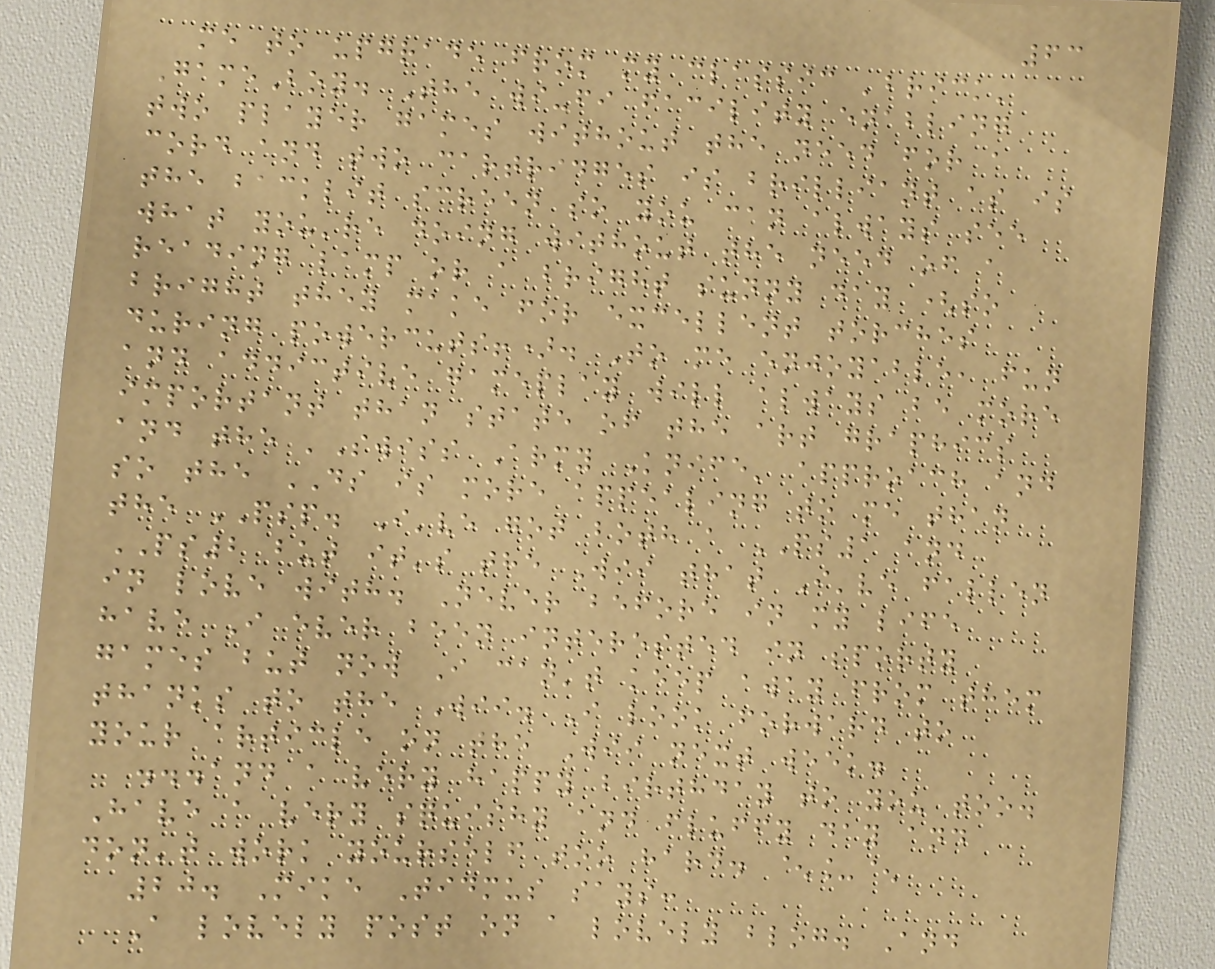63
me to upgrade from my classic 'brick'
GameBoy. The wi-fi facility enabling
two player games without the need for a
cord and two cartridges is brilliant as is
the backlit screen so you can always see
what you're doing without the need of a
reading lamp or a bright sunny day (so
bright they make for excellent torches
during powercuts!). To me enjoyable, fun
and addictive gameplay will always be more
important than state of the art graphics
and the 'Swiss Army Knife' approach and
so the DS is more appealing to me than
the PSP. I've got both a PS1 and
PS2 but it's the Wii that I've fallen
in love with. Never before in my life
have I ever been interested in sporty
games but now I can't keep away from them
thanks to the Wii. I look forward to
your article on the Wii next week.
...and a very happy birthday to you too.
Have a very squishy and fluffy day and
don't work yourself too hard. ^_^
20. Mike Tidmus says:
A lovely post on a lovely blog. And
